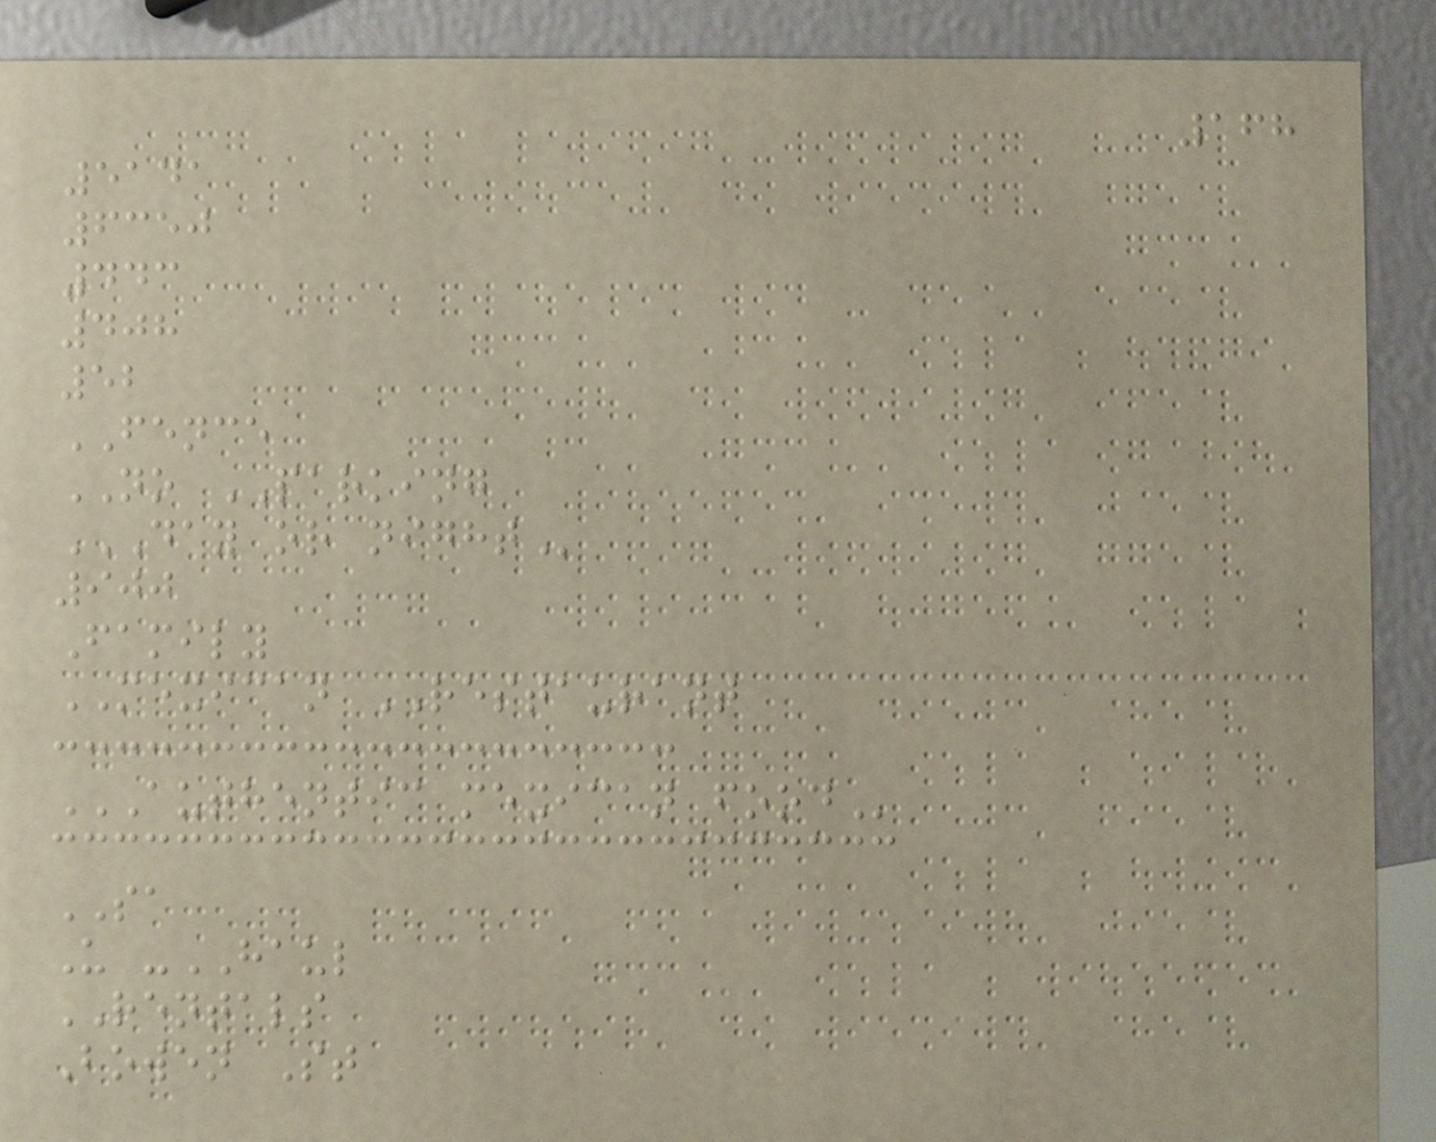168
5141
6350
443
408
52
FENCE
NO PARKING
DAY OR NIGHT
900
Family
MEXICAN RESTAURANT
AUTHENTIC MEXICAN FOOD
SA
U -HAUL
RENTALS
Bowen St
